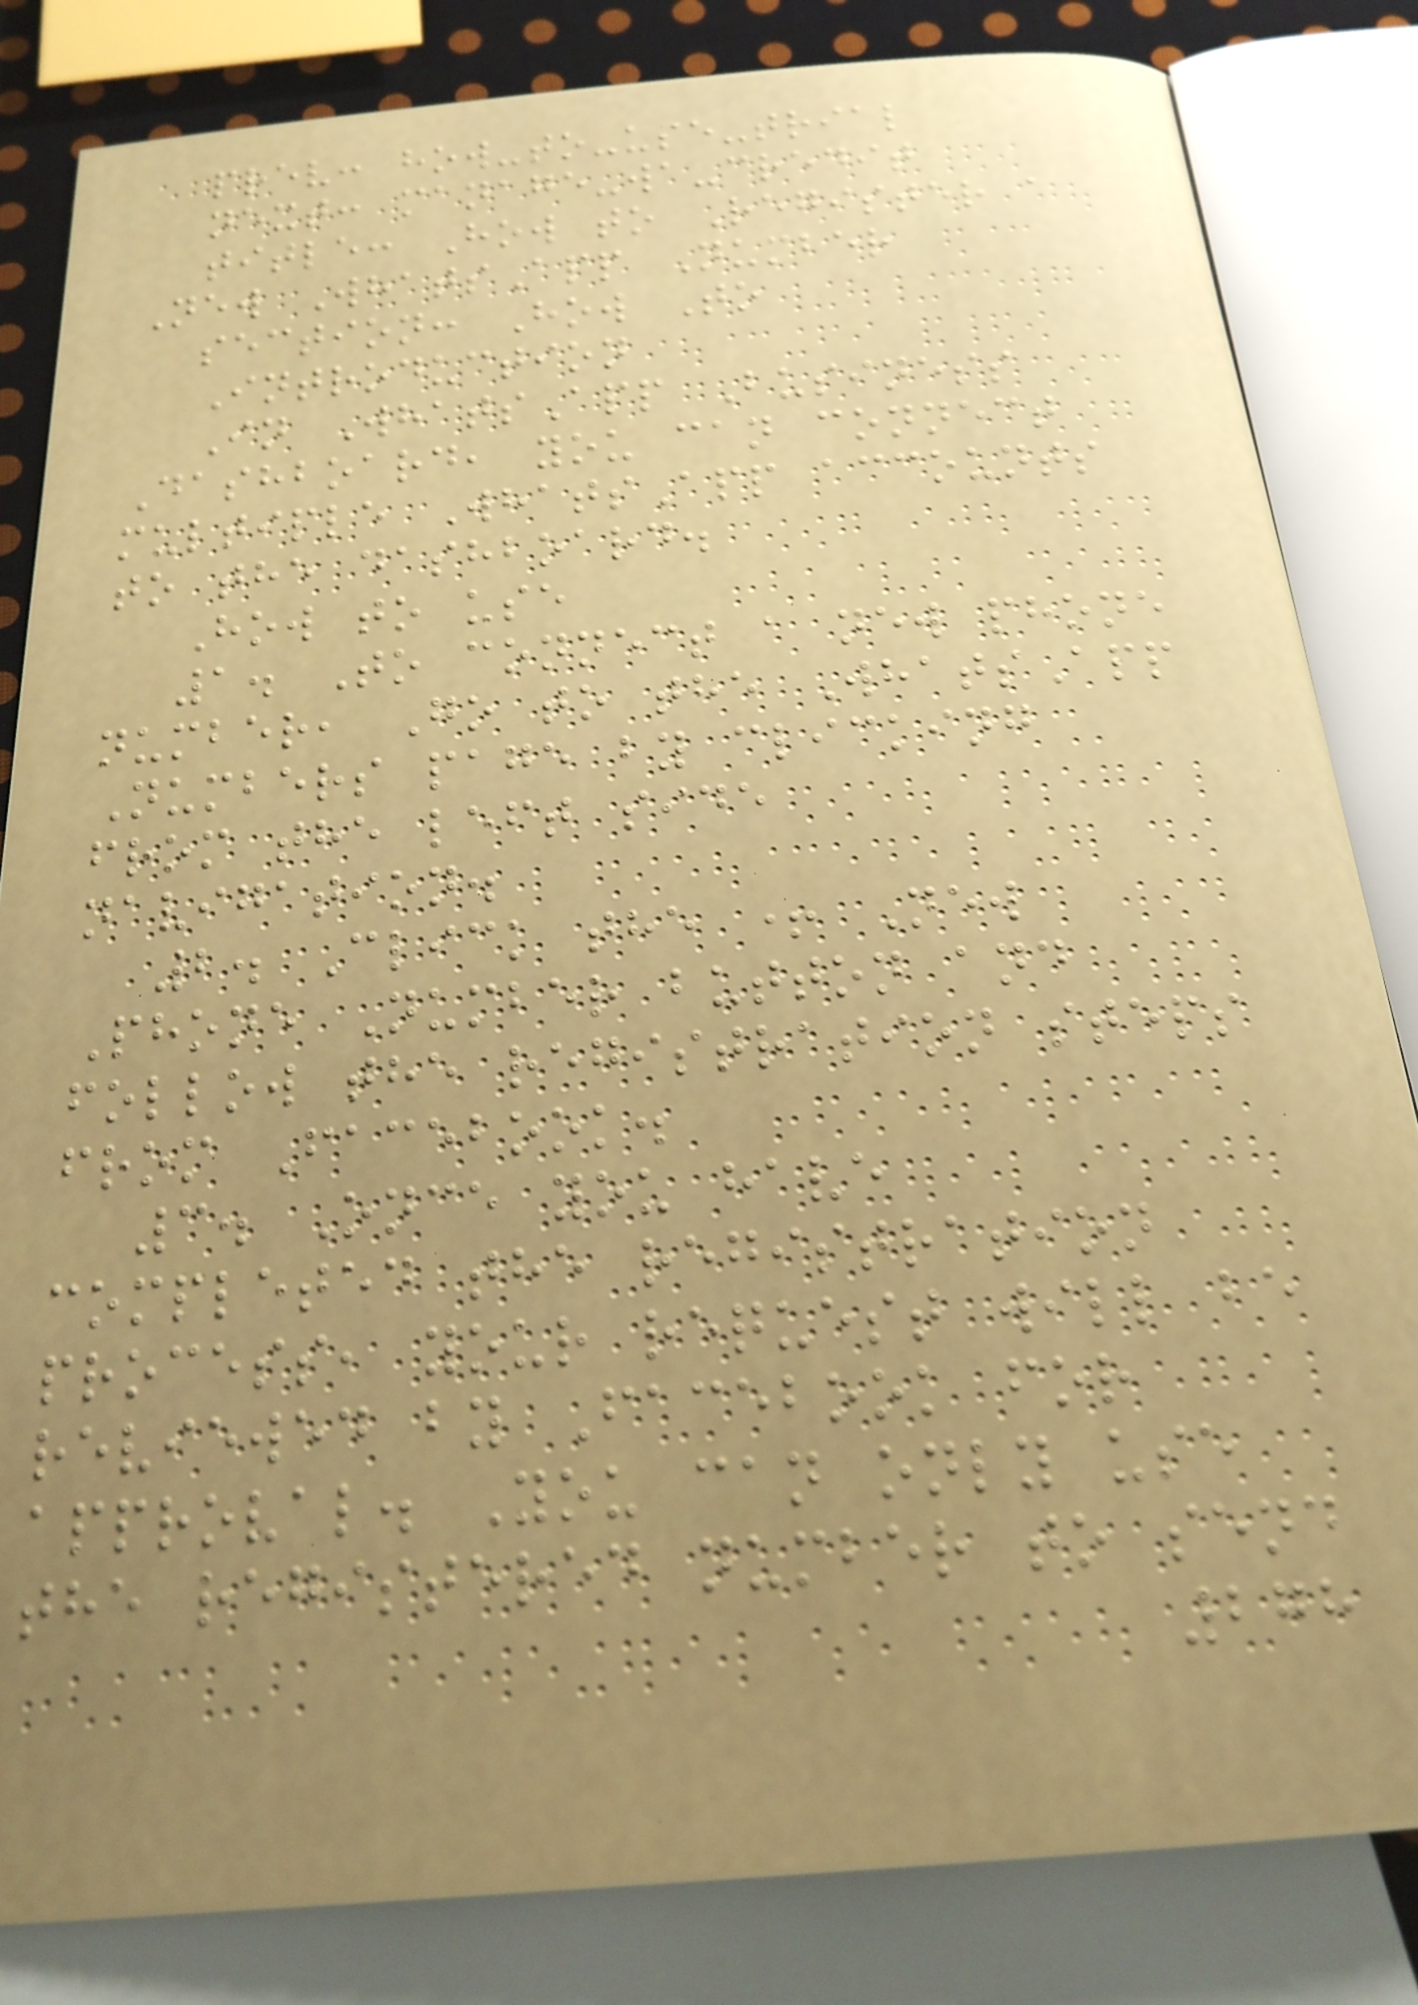prev: how-to-use-trial
next: manage-wa-credit
title: How to Register a
New WhatsApp Number
section: How To
Introduction
In WhatsApp Business
Dashboard, you can connect
multiple WhatsApp accounts
to the dashboard.
How to use
1. To connect a new phone
number, Go to the WhatsApp
Numbers page by clicking
from the left side
navigation.
2. Click the + New
Phone Number button and
follow the registration steps
from Facebook.
3. Once you have
completed the registration
process, your request will be
reviewed by Facebook for
approval. You can only use
the registered number to send
278
